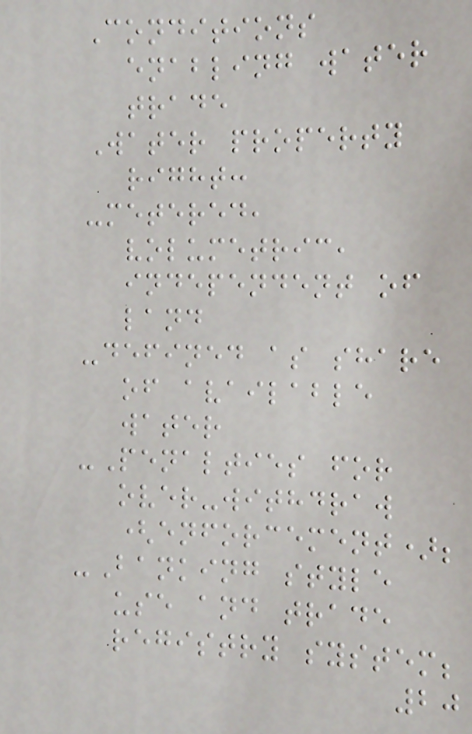Conditions
enabling water
trade
Water property
right:
-metered,
volumetric,
independent of
land
-defined as share
of available
water
-Penalties for
over-withdraw
(enforcement);
-Banking style
use and trade
registry system;
20
